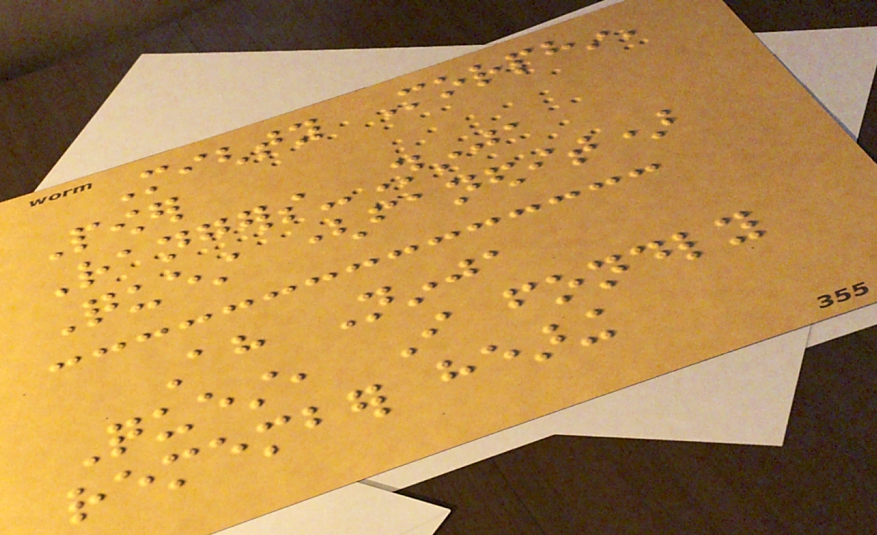Mighty Morphin'
Power
Rangers-Ninja
Quest (fanedit)
Ah Ninja
Quest, I fondly
remember hearing
